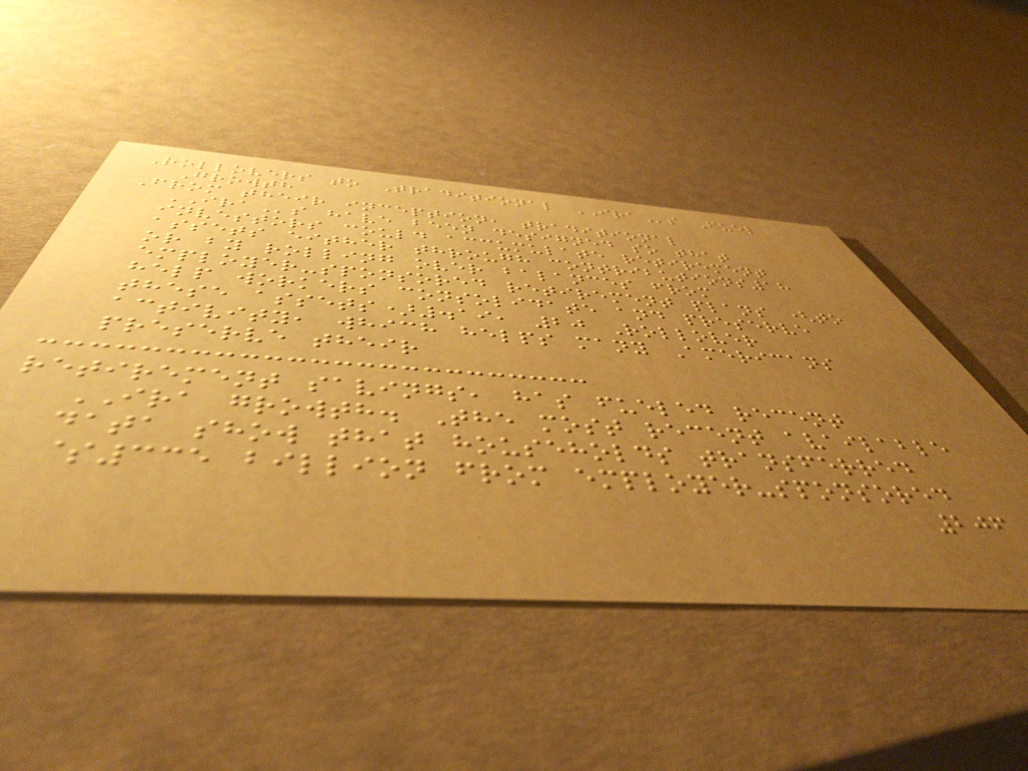Rollovers to Traditional IRAs Fuel
Growth
From their inception, traditional
IRAs have been designed so that
investors could accumulate retirement
assets either through contributions18
or by rolling over balances from
employer-sponsored retirement plans (to
help workers consolidate and preserve
these assets).19, 20 Rollover
activity, which helps many Americans
preserve their
retirement savings, has fueled recent
IRA growth. The most recent available
data show that households transferred
$335 billion from employer-sponsored
206
